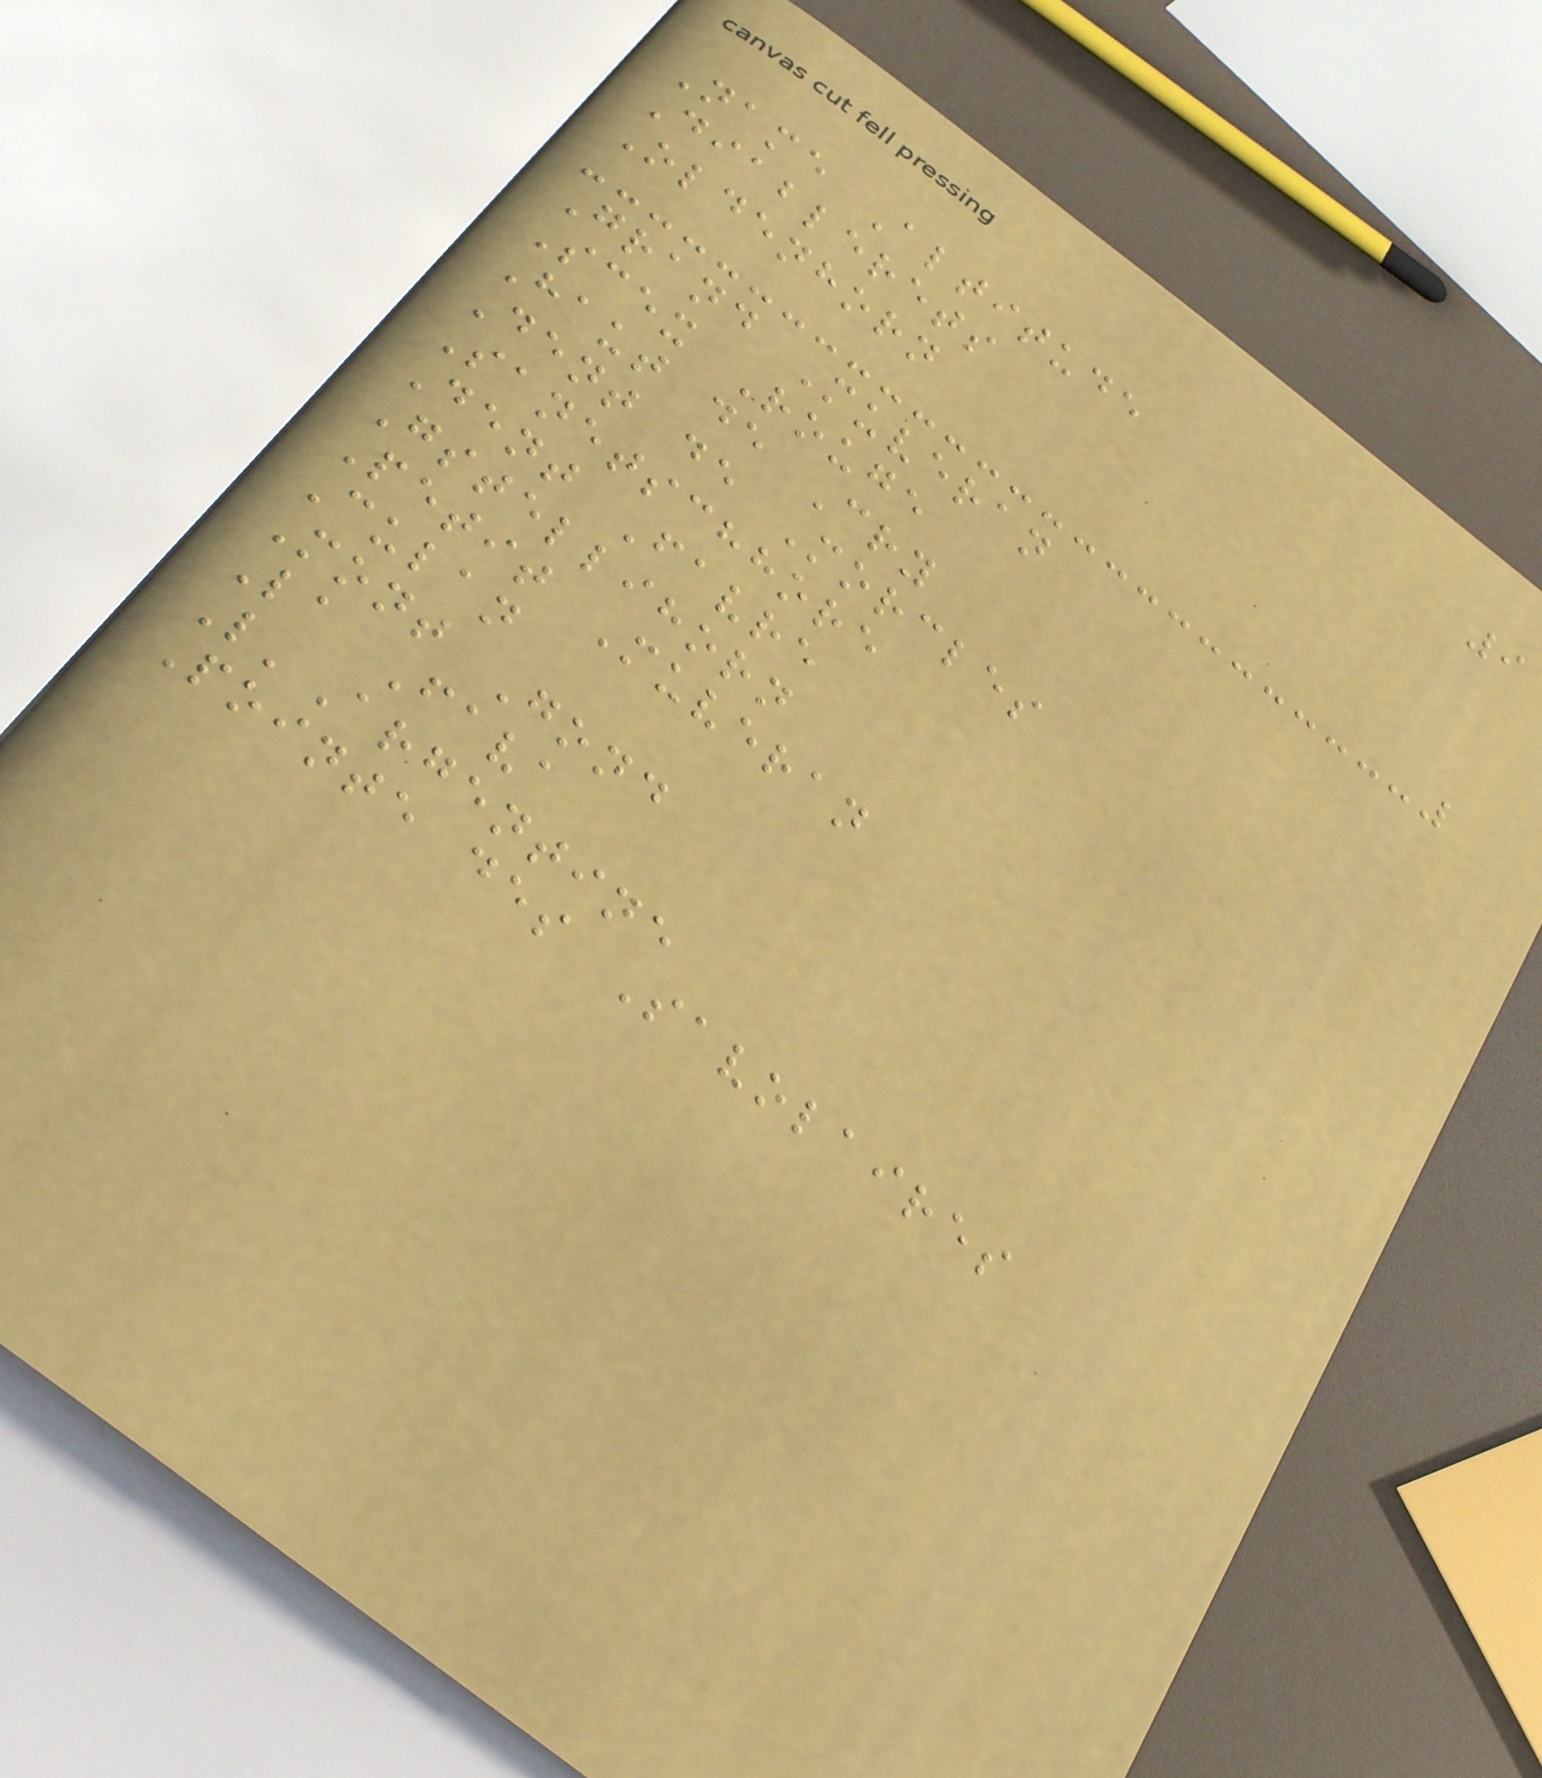9
Name Altitude
Diablerets
Oldenhorn
Grand Muveran
Scex Rouge
Haut de Cry
Dent de Morcles
Sanetschhore
Dent Favre
Gstellihorn
Petit Muveran
Culan
Mont Gond
La Fava
L'Argentine
Pointe des Savolaires
